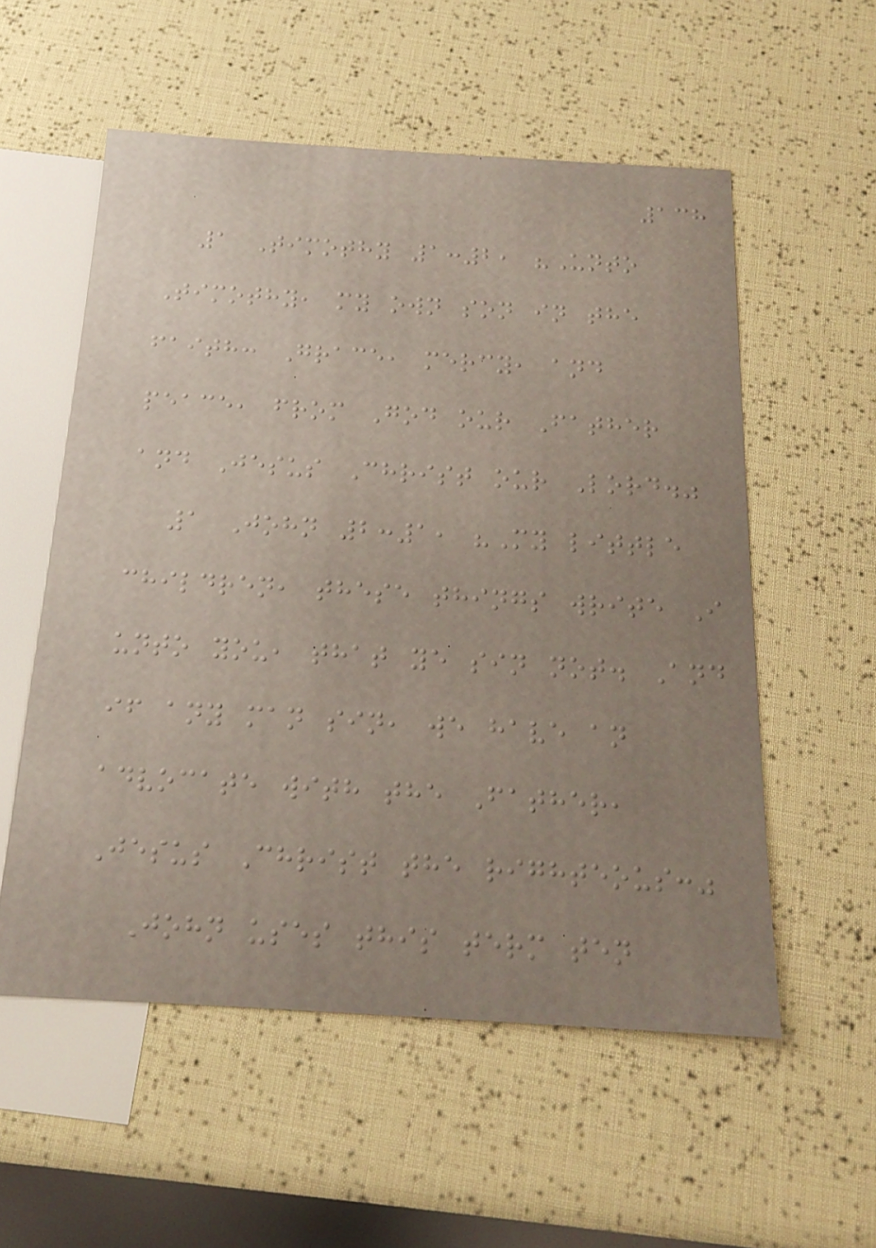138
1 Timothy 1:2, "Unto
Timothy, my own son in the
faith: Grace, mercy, and
peace, from God our Father
and Jesus Christ our Lord."
1 John 2:1, "My little
children, these things write I
unto you, that ye sin not. And
if any man sin, we have an
advocate with the Father,
Jesus Christ the righteous:"
John uses this term ten
